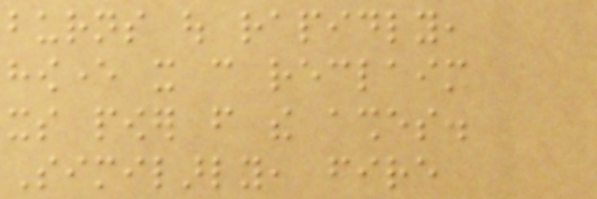burns out rapidly,
however it can reclaim
its power from the ashes.
Similarly, fire
